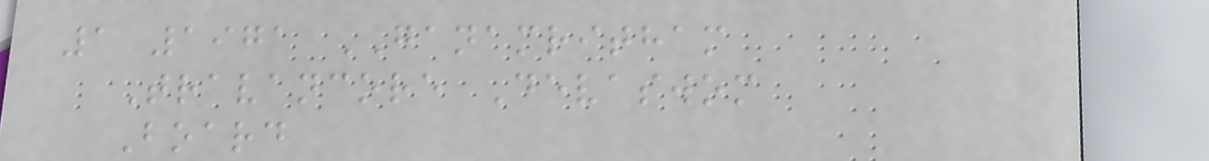1 1971 GANAMRITHAM
Travancore Devaswom
Board
